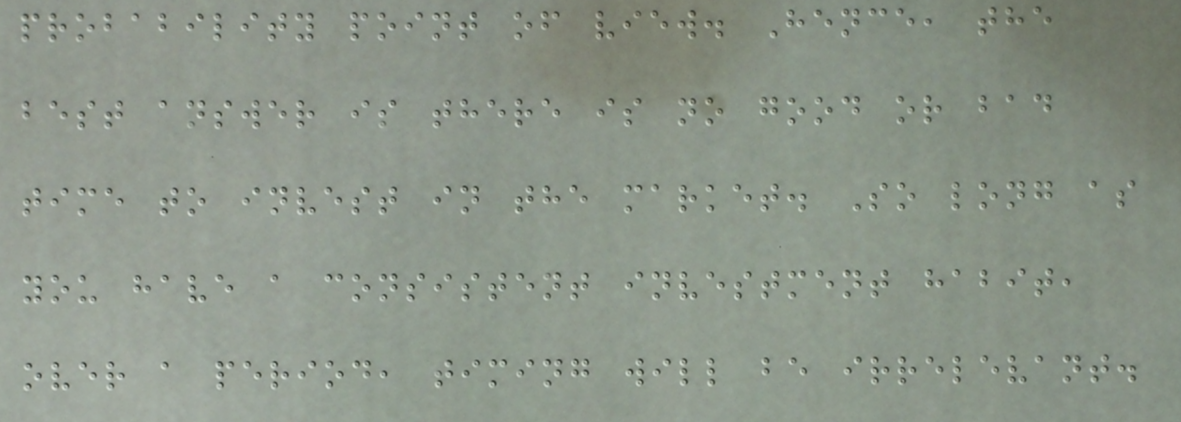probability point of view. Hence, the
best answer is there is no good or bad
time to invest in the market. So long as
you have a consistent investment habit,
over a period, timing will be irrelevant.
